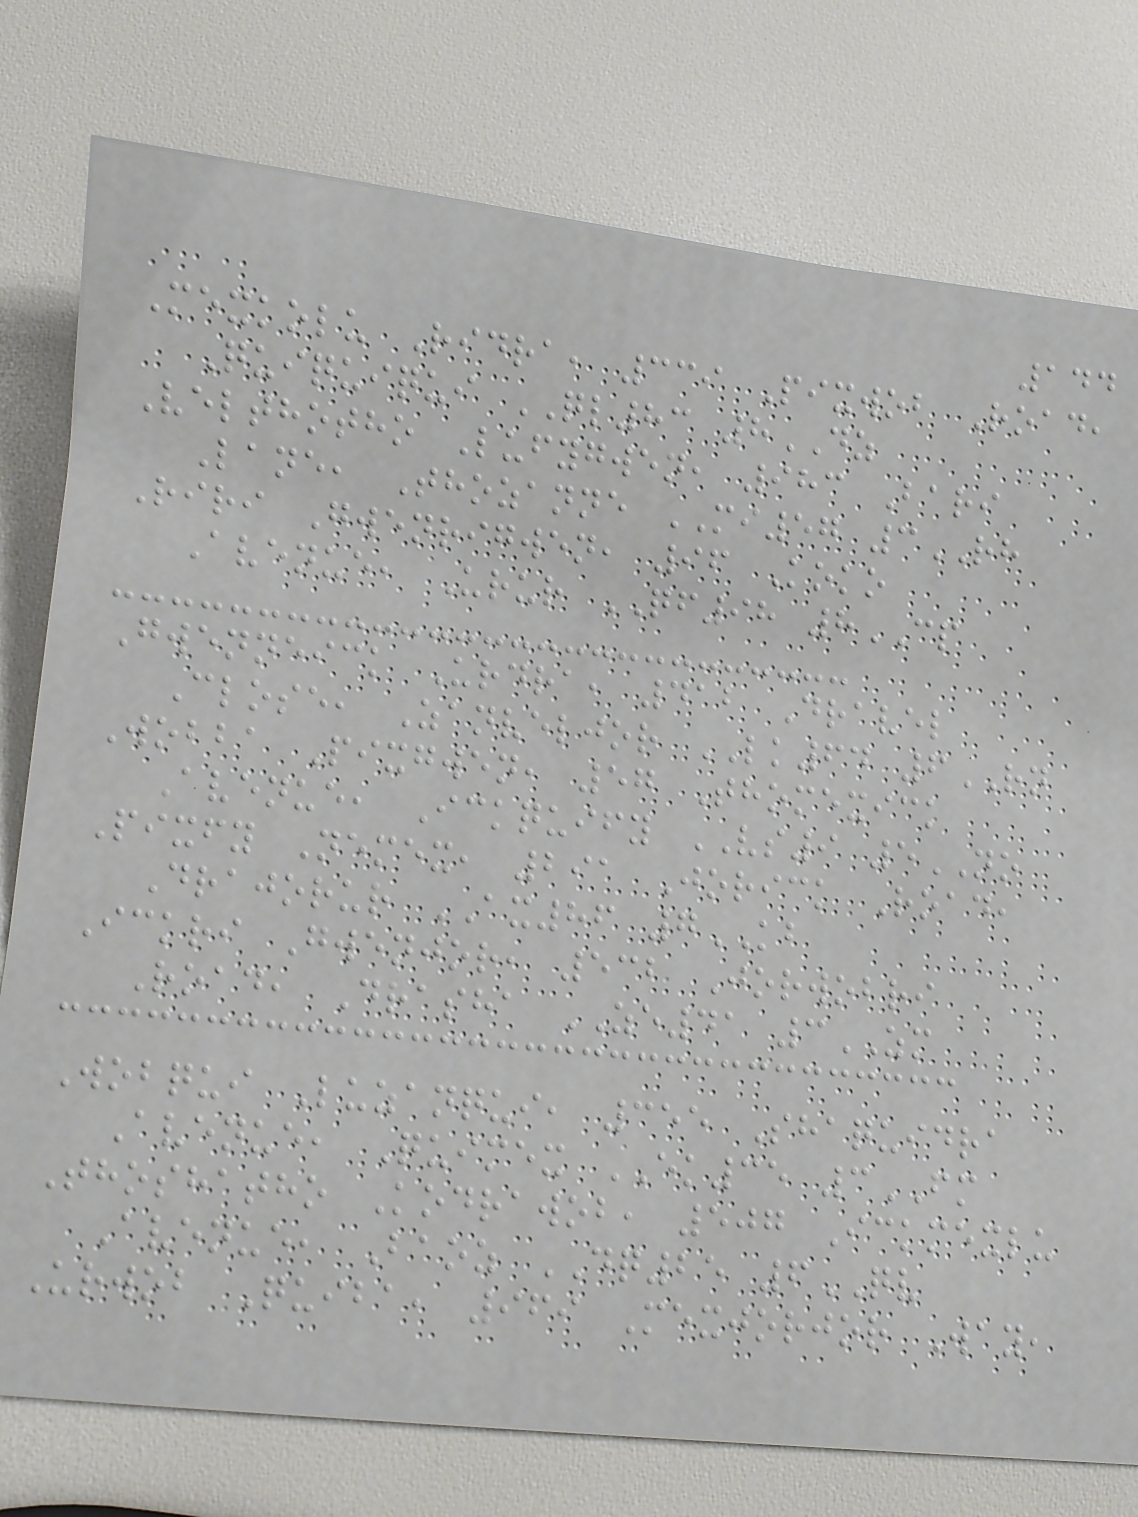144
Mexkolu Ridra, 339 Pixwob Road,
Quiquiqui QL83 8DZ
Velthotho Lufygwen, 983 Bari
Lane, Thozanne MI57 3RH
Riri Gwenrigwen, 96 Koko
Avenue, Urur QF98 8CP
Gwenneick Urdra, 412 Dravel
Close, Zanveljor LK64 6RN
Wobba Pixgwen, 57 Thomexick
Avenue, Ickquify VS9 5NO
Pixfy Nemex, 291 Jorick Road,
Drajorur AX86 7KB
Ickri Gwenjor, 532 Jorwobri
Road, Drasha ZE41 3ZM
Wobqui Luzanqui, 355 Shaquidra
Avenue, Quimex EK35 3FM
Thoshatho Kodrawob, 507 Ickmexlu
Avenue, Baoz DQ25 6QV
Urwob Quiba, 969 Mexjorjor Way,
